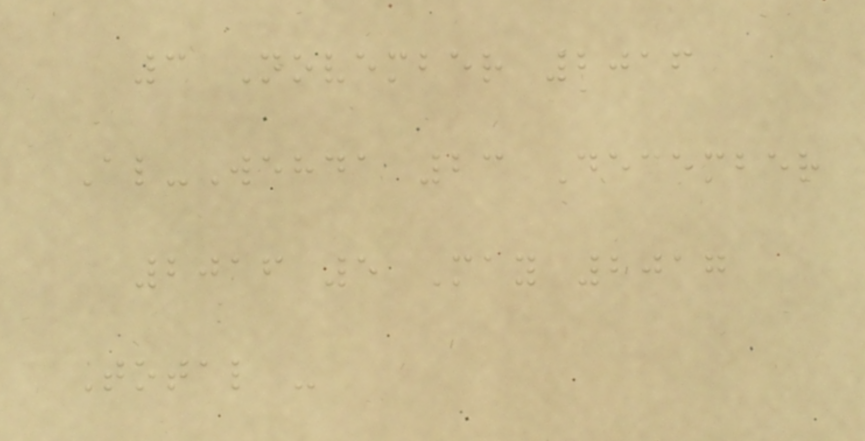3 November 2016
Al-Wehda 23 December
2016 5 May 2017
Total -
